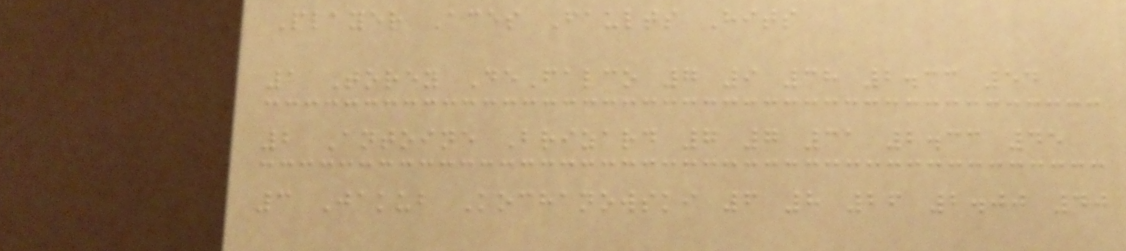Player Aces Faults Hits
1 Torey DeFalco 7 9 38 2.33 54
2 Antoine Brizard 7 7 31 2.33 45
3 Jakub Kochanowski 6 8 26 2.00 40
